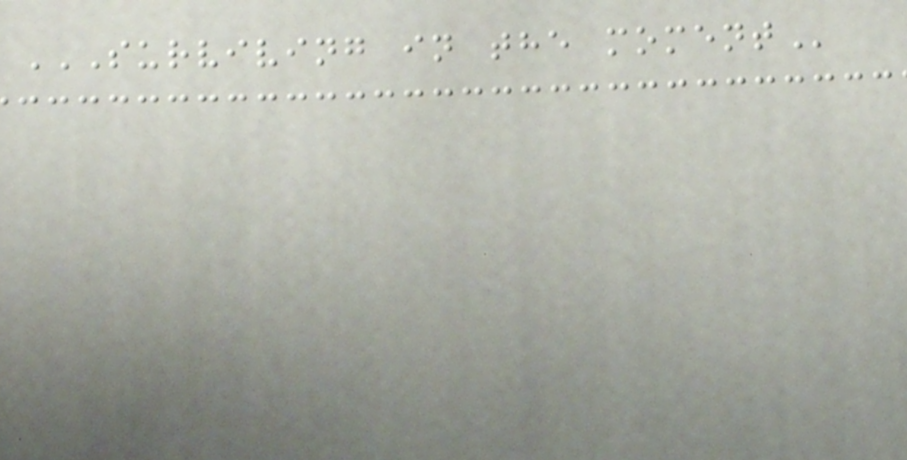SURVIVING IN THE MOMENT
